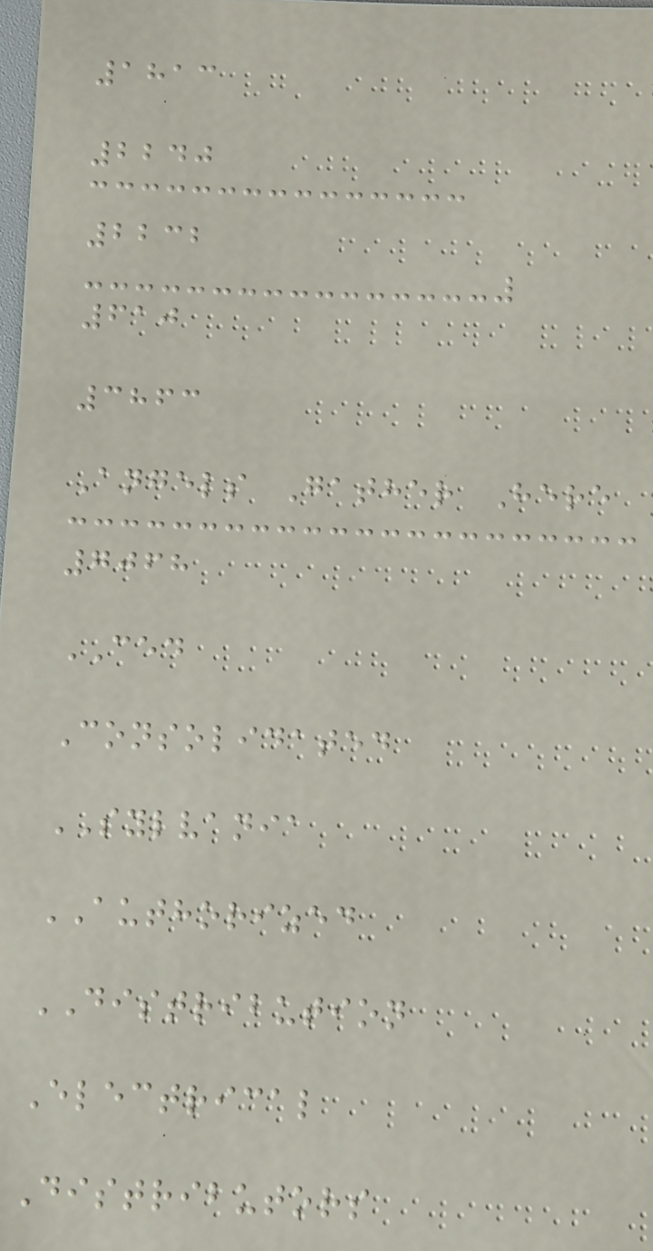1813
2240
2232
610
3863
Angels Gather Here
7068
CED
Consolidated
SYLVANIA
AUTHORIZED
DISTRIBUTION
Electrical
Distributors
